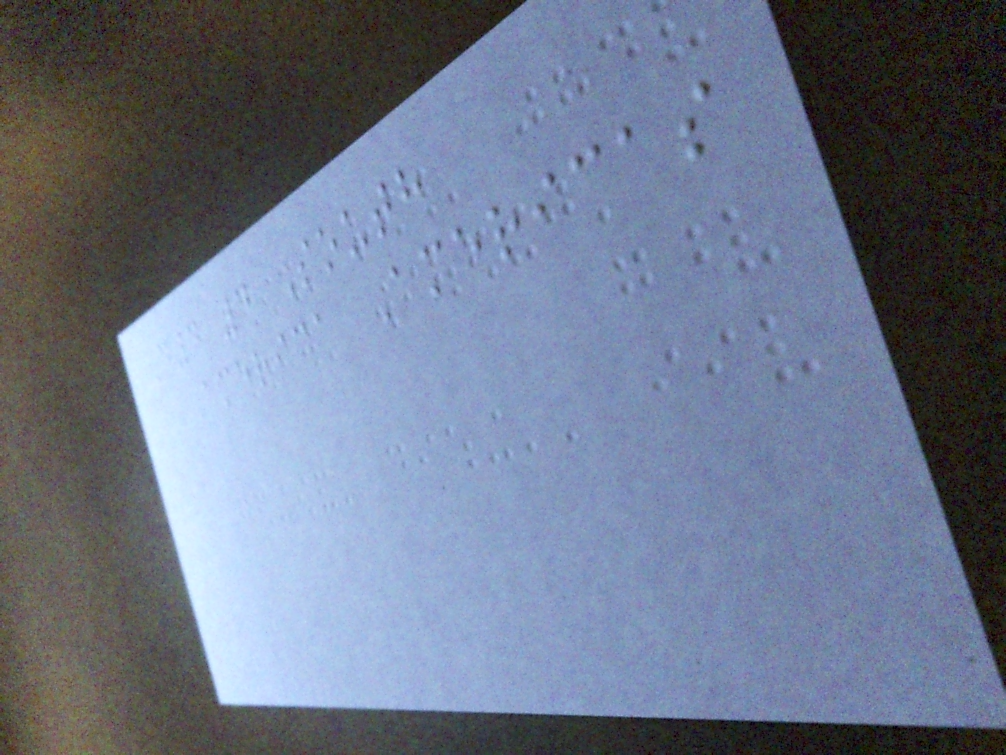D4 4 South
America Americas
